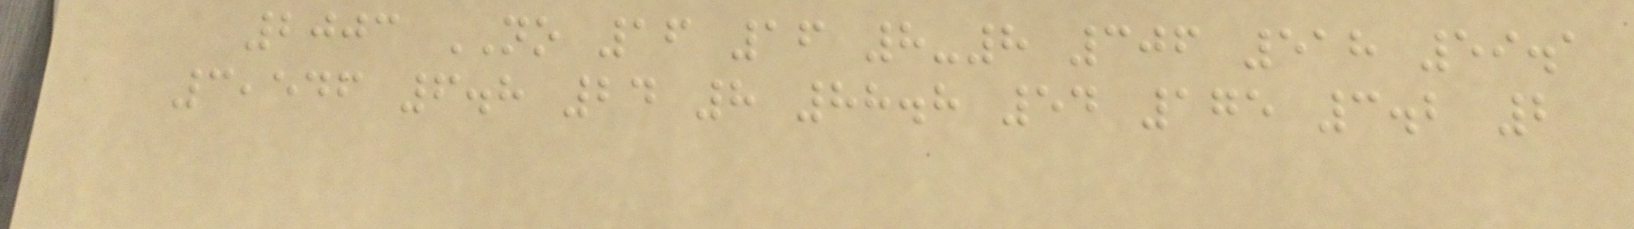2003 NO 16 16 8-8 306 518 59.1
3,546 6.8 24 8 88.8 54 175 3.2 2
